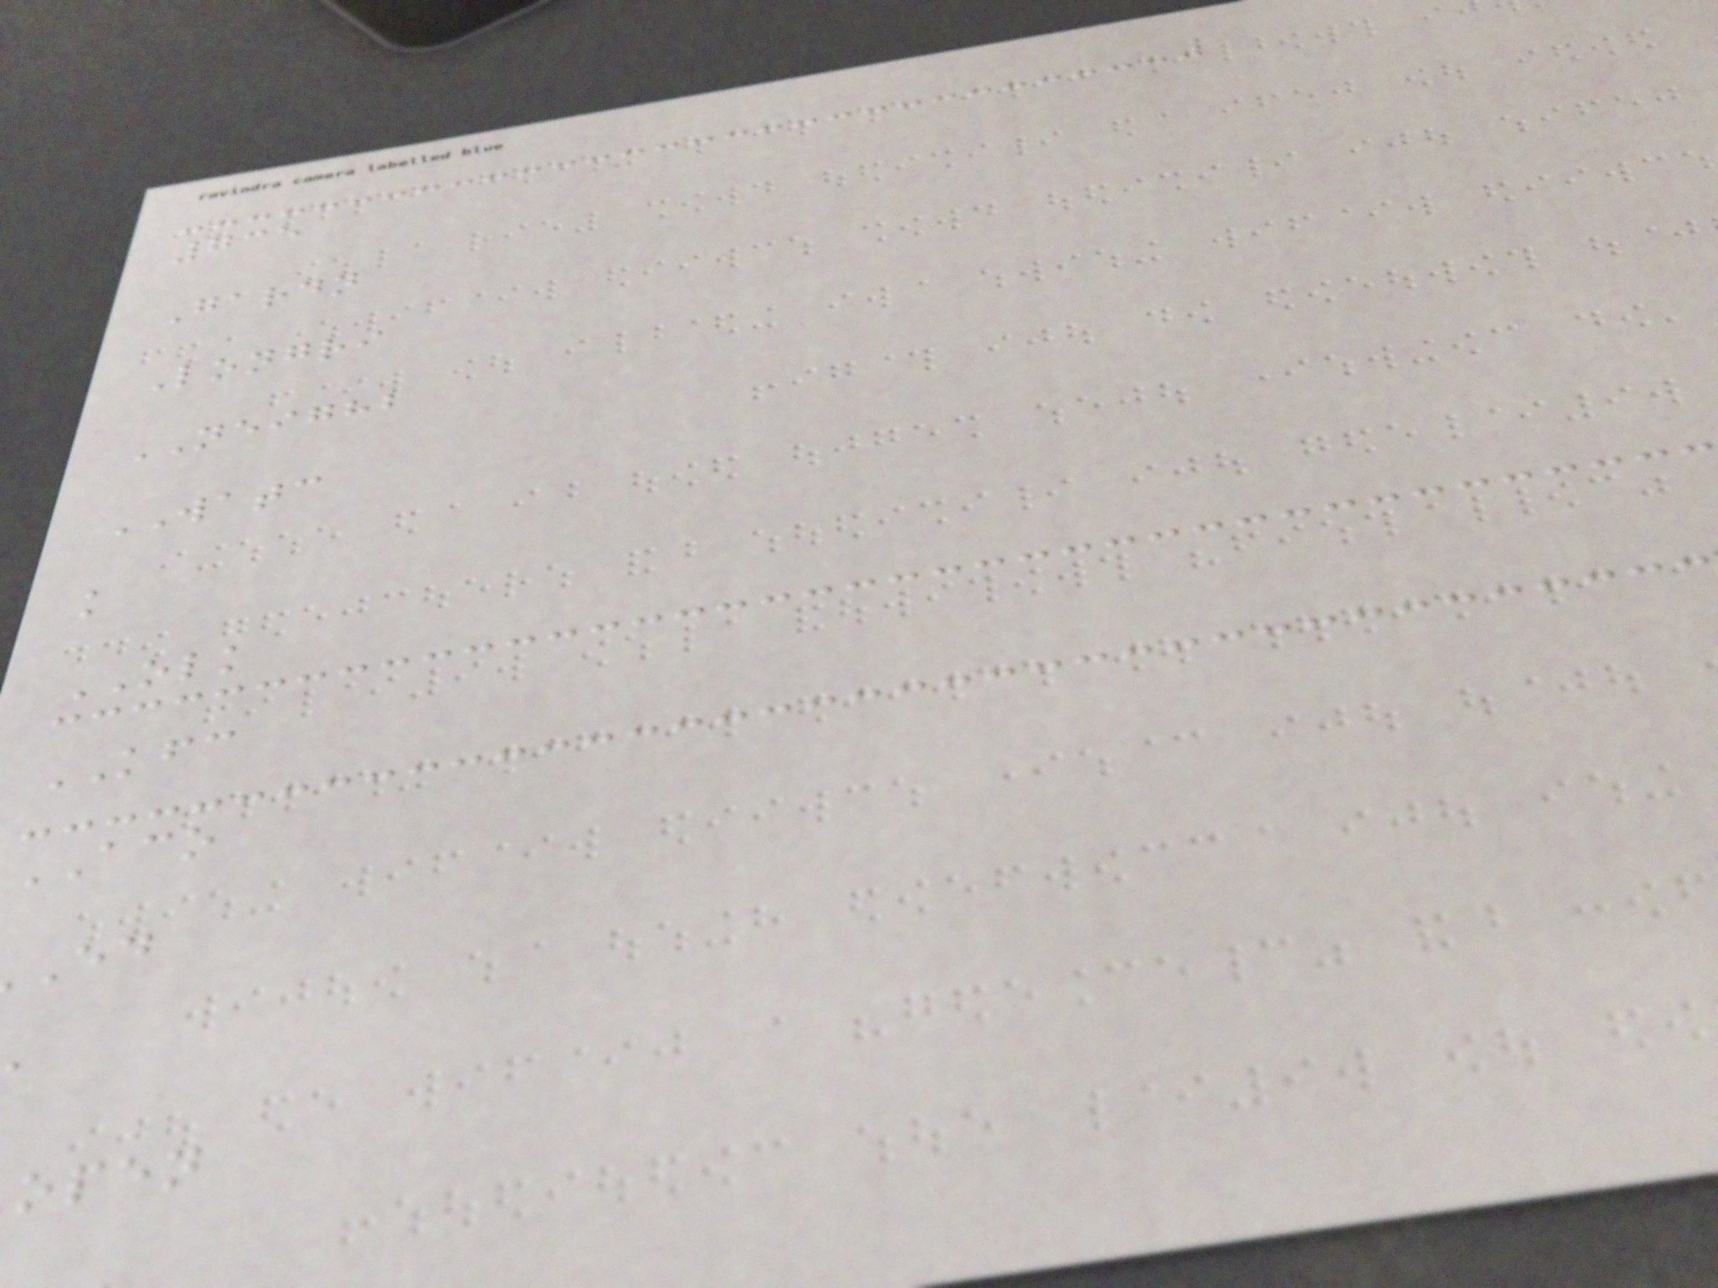735
Gardn
Longri
NEIGHB
WATC
k
OLK
KFC
ACO
open
